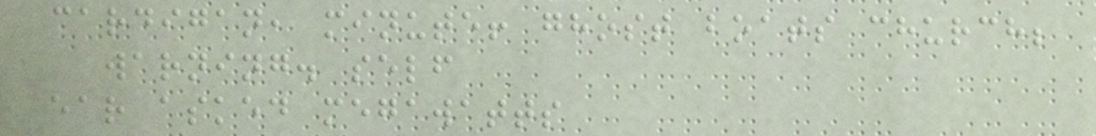cardigan, minute! ghost boats church;
warning. self
ear asked megawatts
